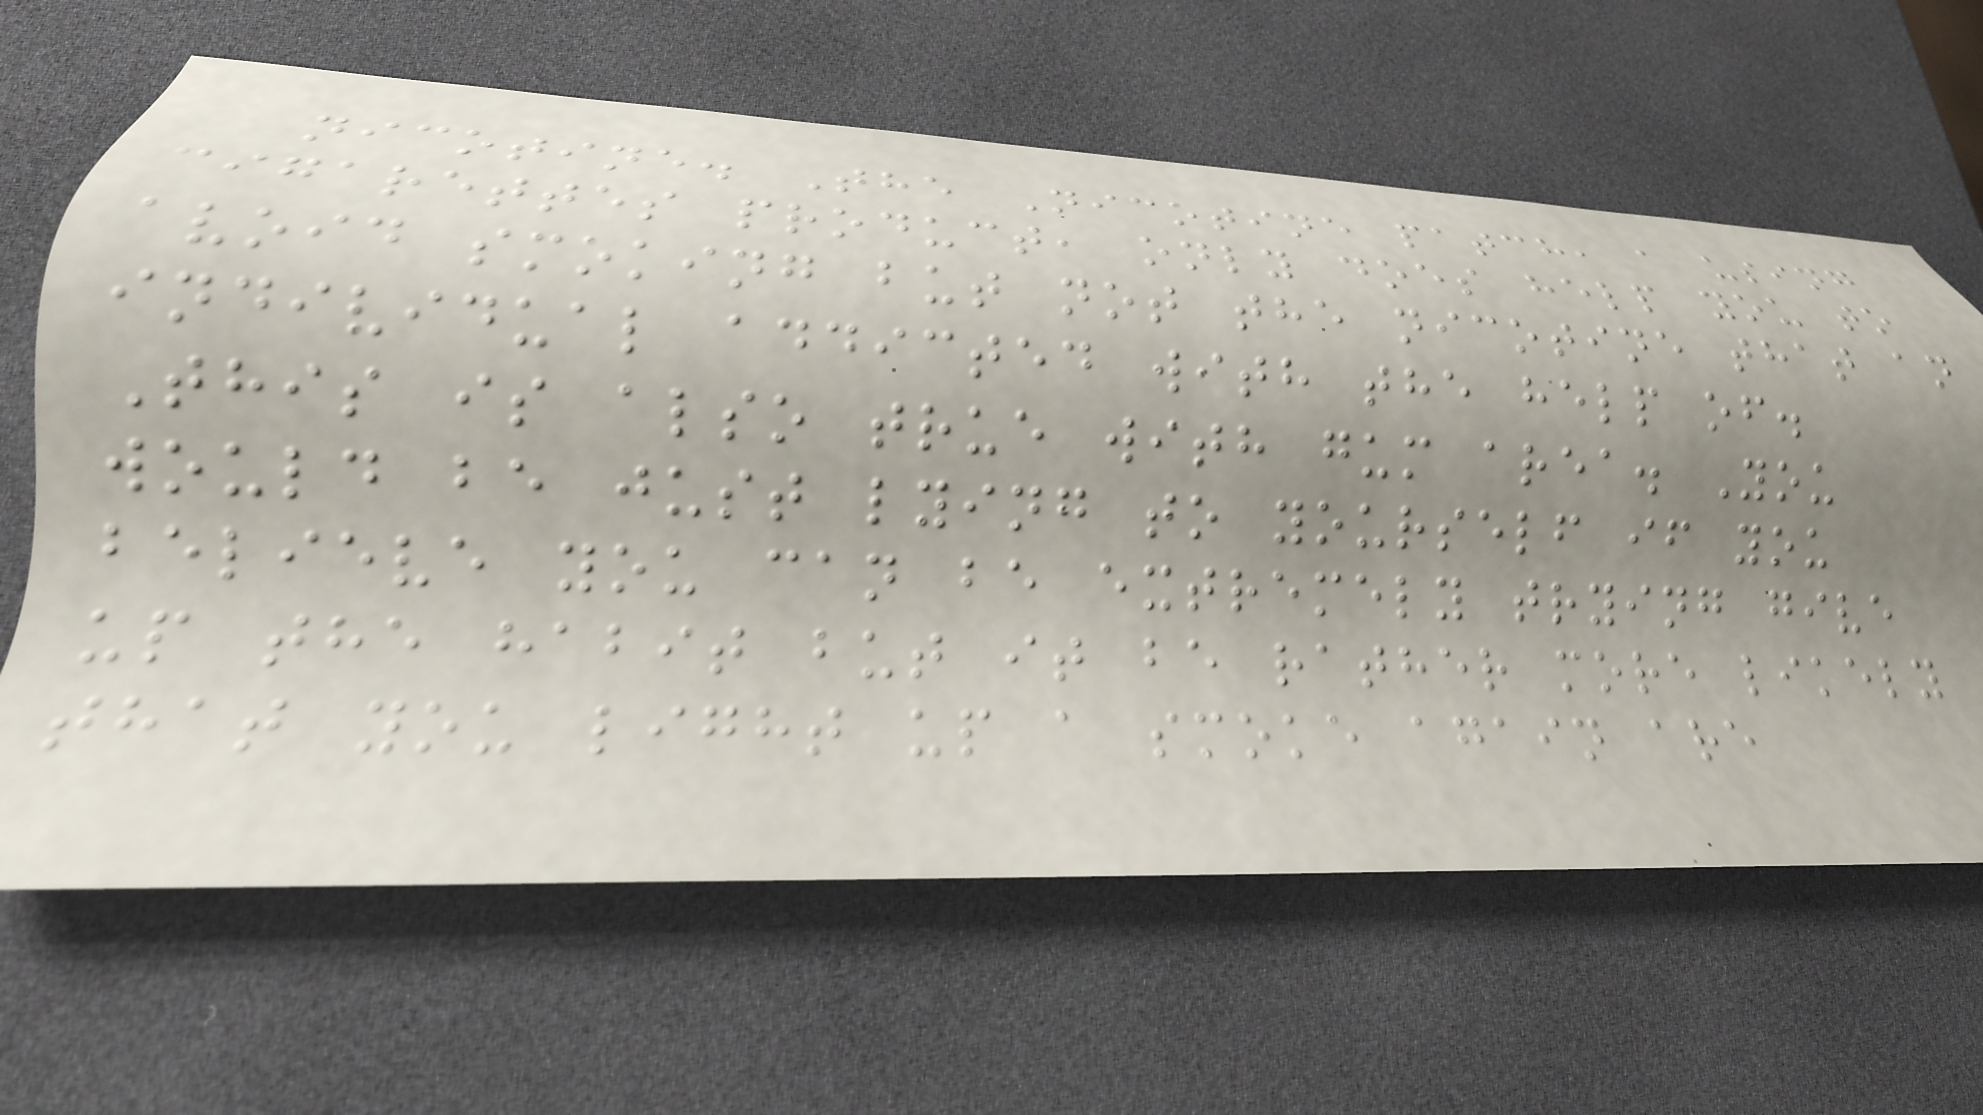nicotine. The Nicotine patch, a using
cigarettes product, only does help you to
avoid smoking but not the nicotine that an
individual addicted with the help of.
This is also true with gum area. You
would be just lying to yourself if you
believe you can be extremely trying give
up the habit but it be rather more likely
that you light up a smoke again are
